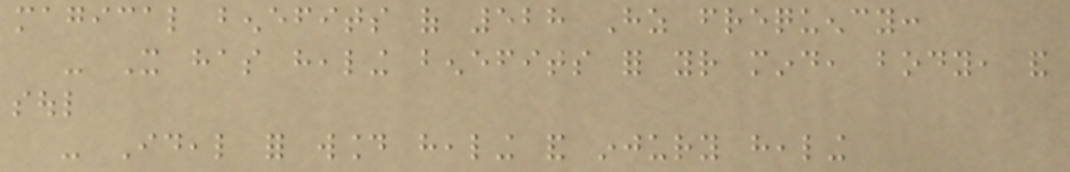magical benefits of 528 Hz frequency:
- It has healing benefits for your mind, body, and
soul
- Ideal for wound healing and injury healing
